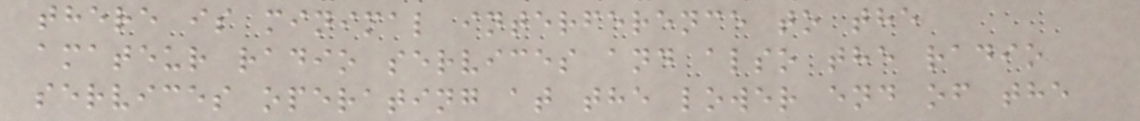there is minimal interference to the
amateur radio services and also the radio
services operating at the lower end of the
